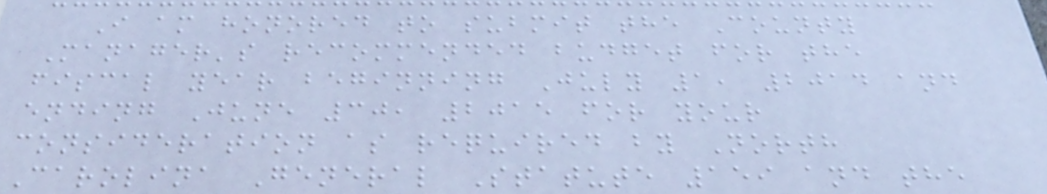I am honored to submit the County
Manager's recommended budget for the
fiscal year beginning July 1, 2014 and
ending June 30, 2015 for your
consideration as required by North
Carolina General Statute 159 and the
